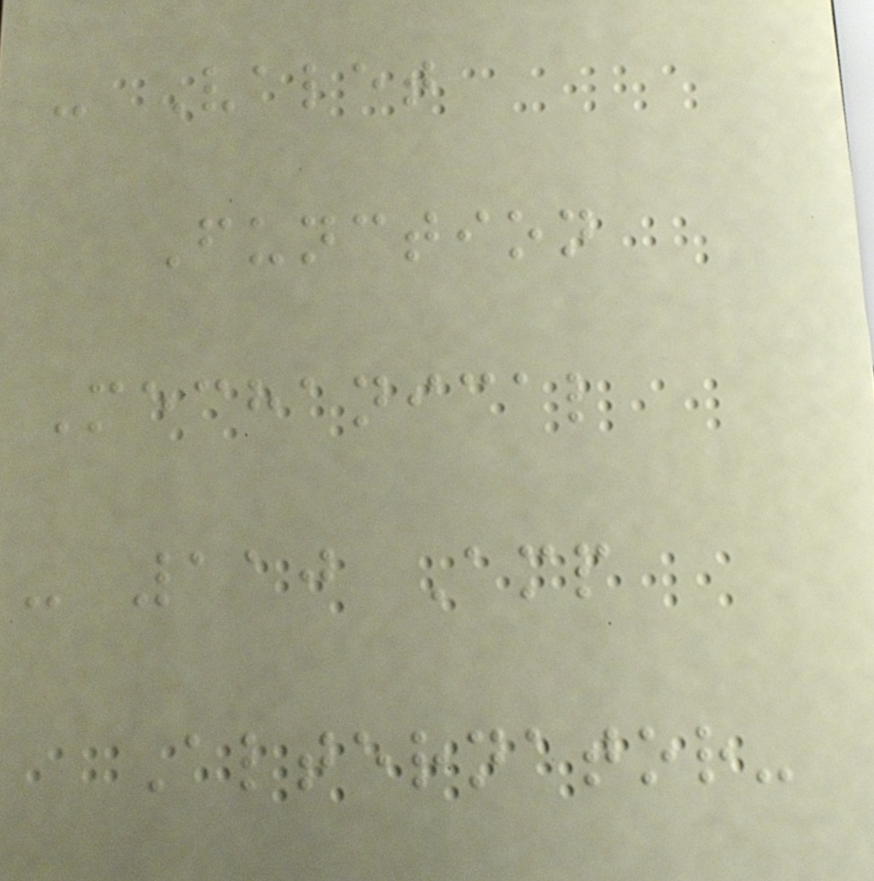- Valet
Function
Mechanical
- 110 Amp
Alternator-
